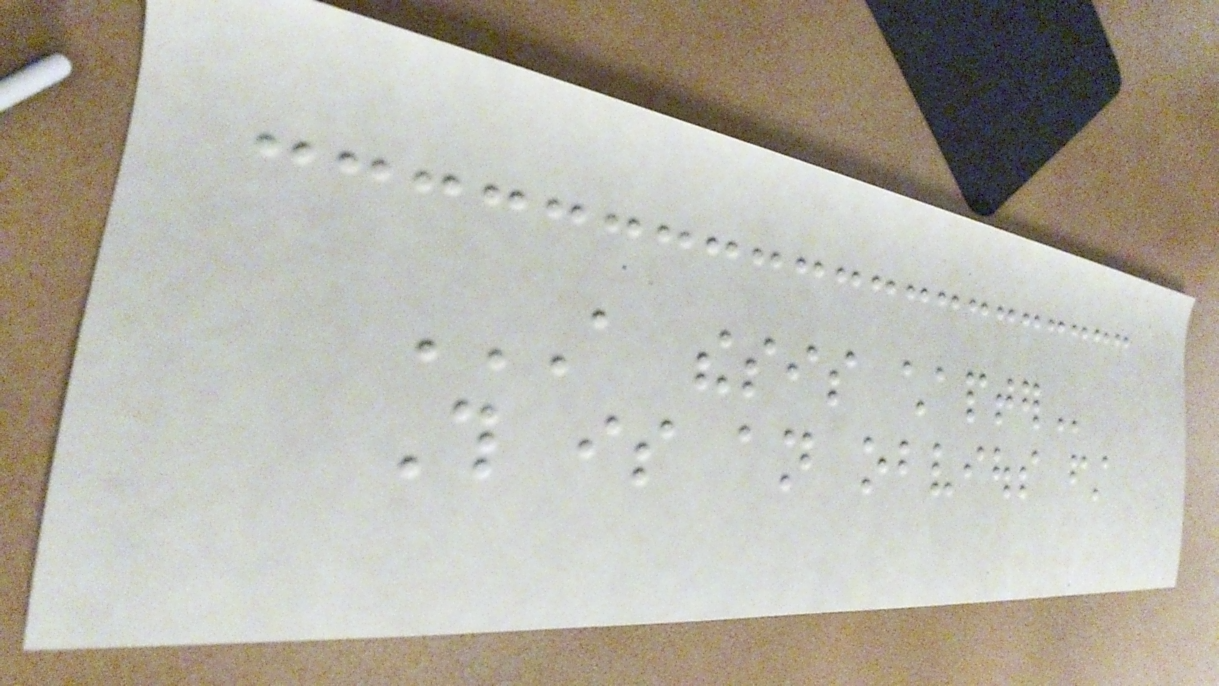A THESIS CHAPTER
This is an obvious first
